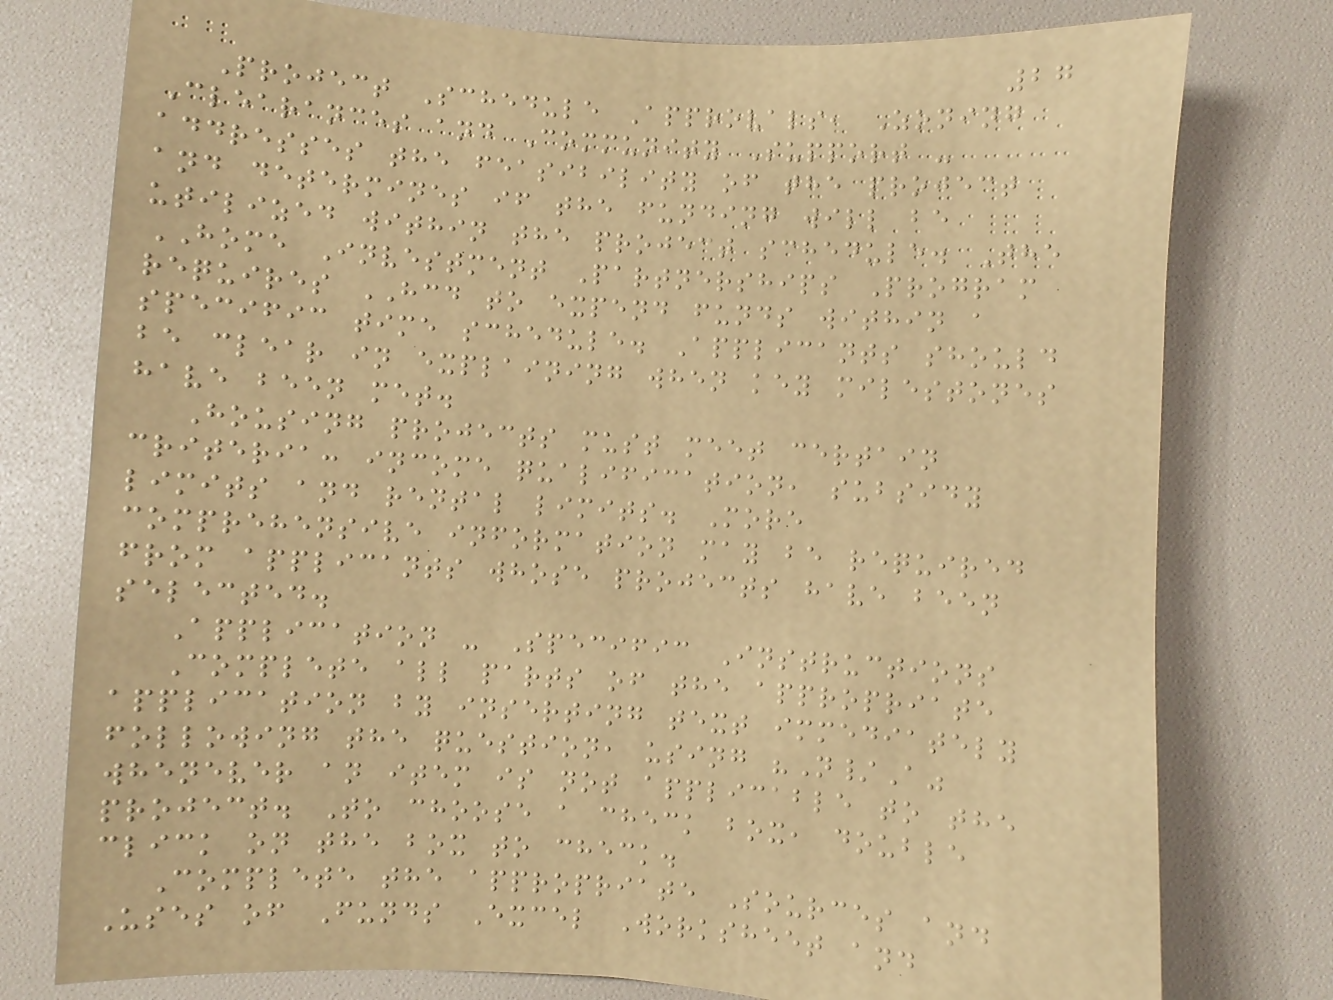27
Project Schedule Approvals, Zoning
Clearances and Community Support -
addresses the feasibility of the project
and determines if the funding will be
utilized within the project schedule. The
HOME Investment Partnerships Program
requires HCD to expend funds within a
specific time schedule. Applicants should
be clear in explaining when key milestones
have been met.
Housing projects must meet certain
criteria: income qualification, subsidy
limits and rental limits. More
comprehensive information may be required
from applicants whose projects have been
selected.
Application - Specific Instructions
Complete all parts of the appropriate
application by inserting text immediately
following the question, using "N/A"
whenever an item is not applicable to the
project. To choose a check box, double
click on the box to check.
Complete the appropriate Sources and
Uses of Funds Excel Worksheet and
